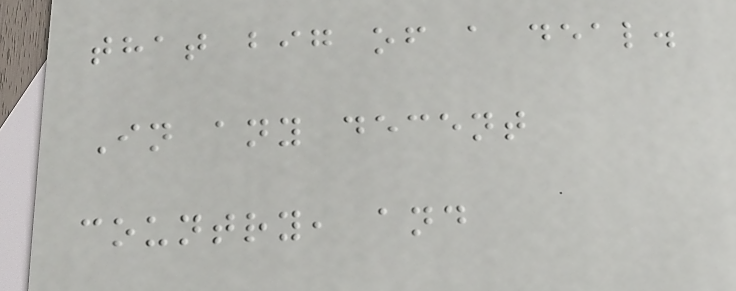that big of a deal.
In any decent
country, and
